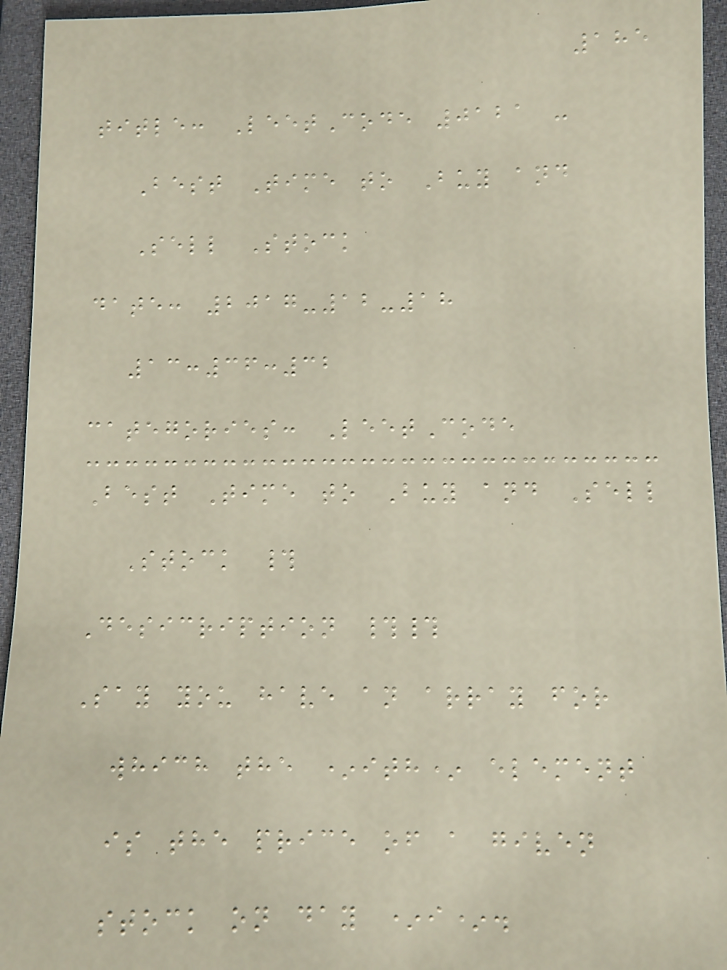185
title: LeetCode 0121 -
Best Time to Buy and
Sell Stock
date: 2017-12-18
13:36:32
categories: LeetCode
Best Time to Buy and Sell
Stock #
Desicription ##
Say you have an array for
which the *ith* element
is the price of a given
stock on day *i*.
